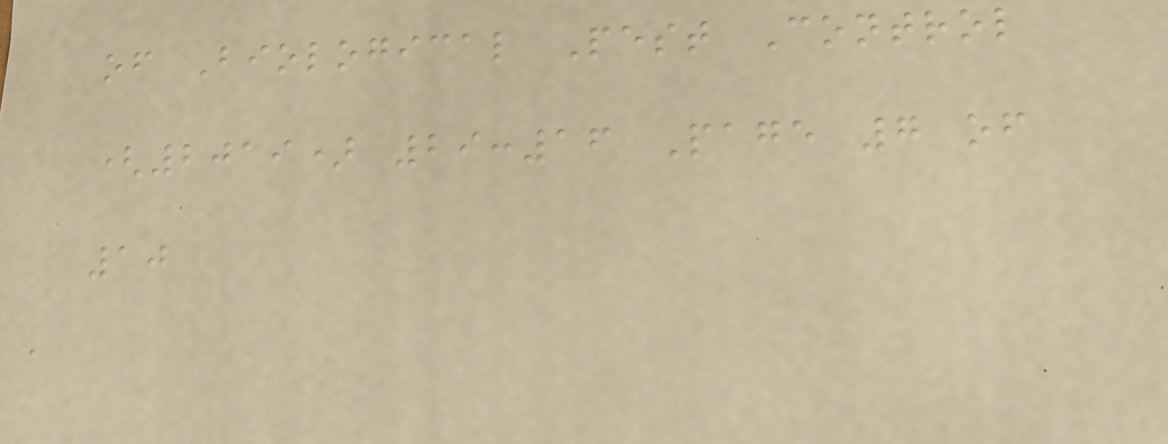of Biological Pest Control
(2019) 29:16 Page 7 of
10
a
